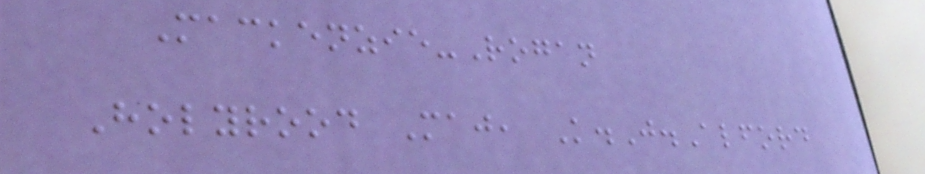Mackenzie-Rogan
Holyrood Maj, K.J.Alford
